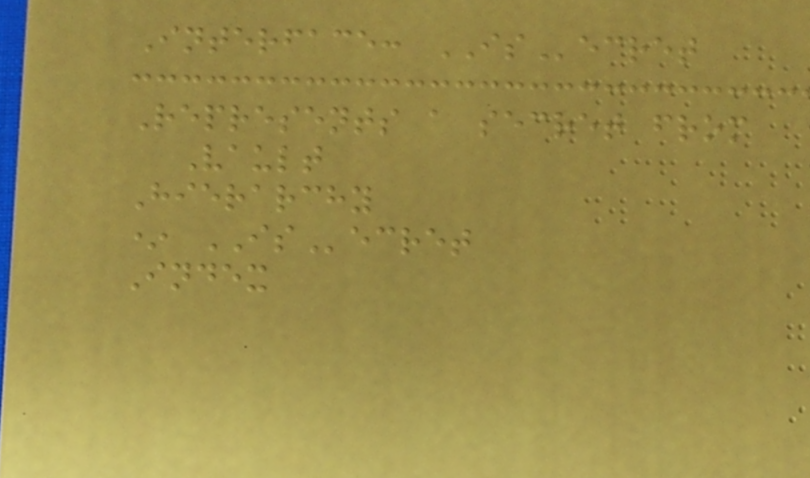Interface: ISecret
Represents a secret from
Vault
Hierarchy
* ISecret
Index
